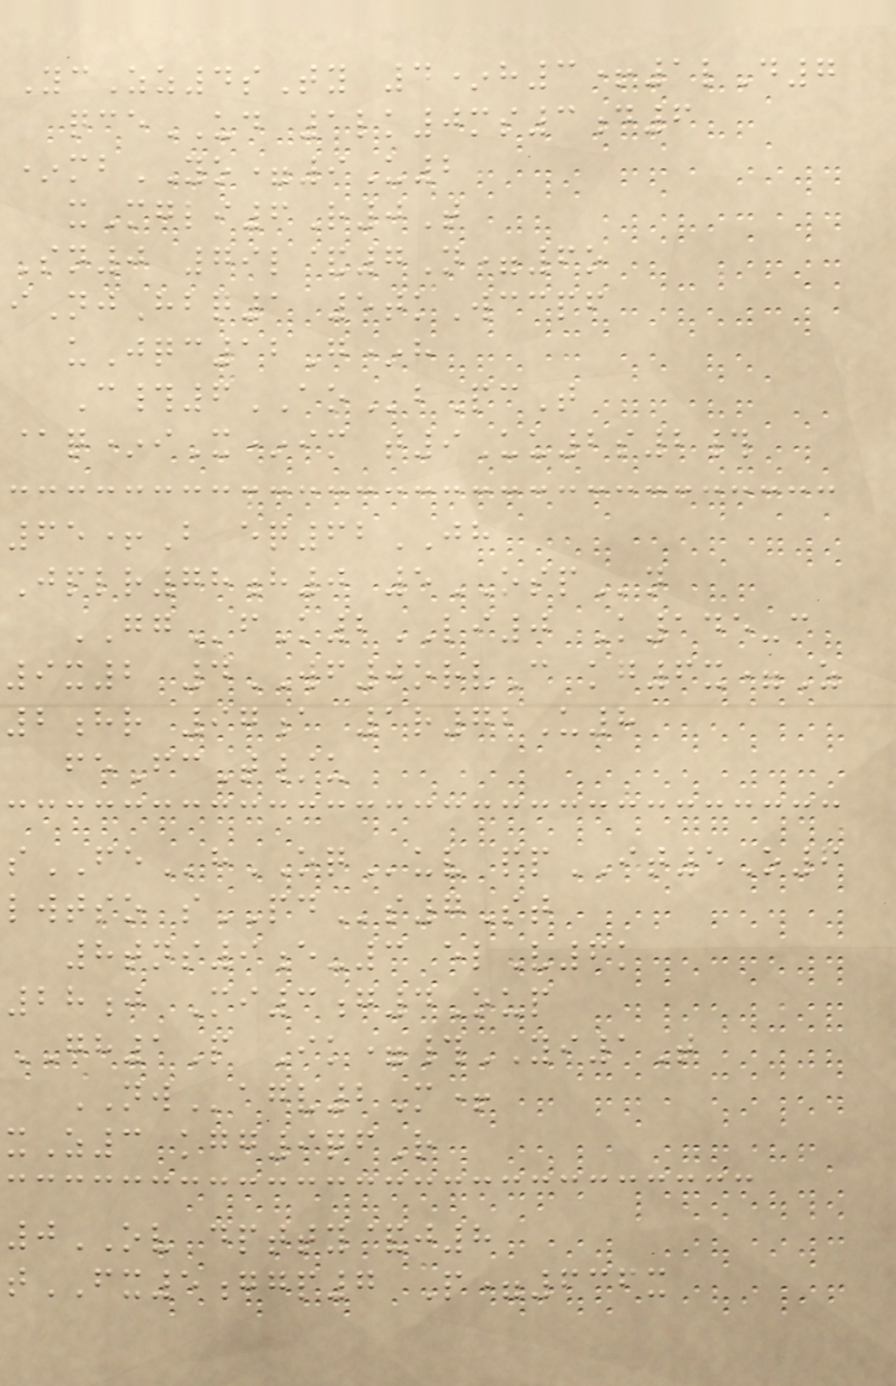YcZz4sTy 4*h3+1lD7
qceUD 1lk0ms3d6
*mbYO=9U2
xMgli6R0T
Sn0 79l&7N=6o
iNjHbq1 5tkWccpf
uJqc12G*h
C#6AObPcT
@q*iX*im t9Uu2s2#
65+B eq62JH
Jplr78h0 5OSPn
GGfK2LI0 K145-c
9x2 4WF0orvC kg6x=Z
2hr 97a 1r72U8
feFcT/u
sFEhOQuv ppIT5O6
lwtso sPDs7St
8tns9e-3 elV6k
28j Mi3g4Oup
GH1P Ik=#YI1T
NWagv2M+
xZ3 kgg9qfR
0OV dptty&j8
tFX5ggp7 P=636x
